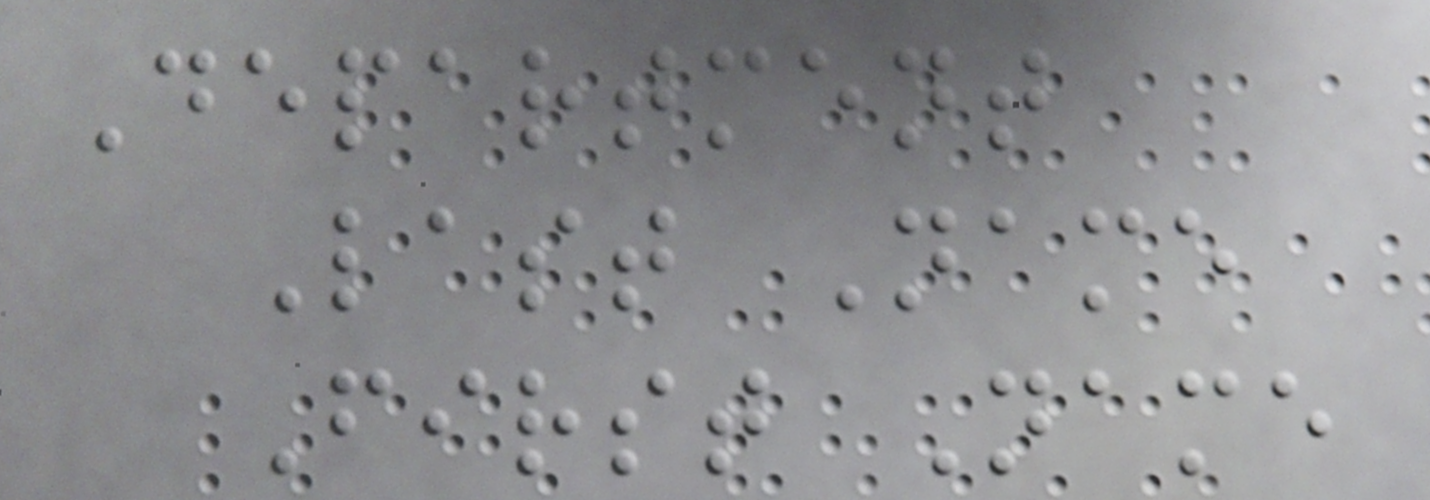Department
Last Name
First Name
